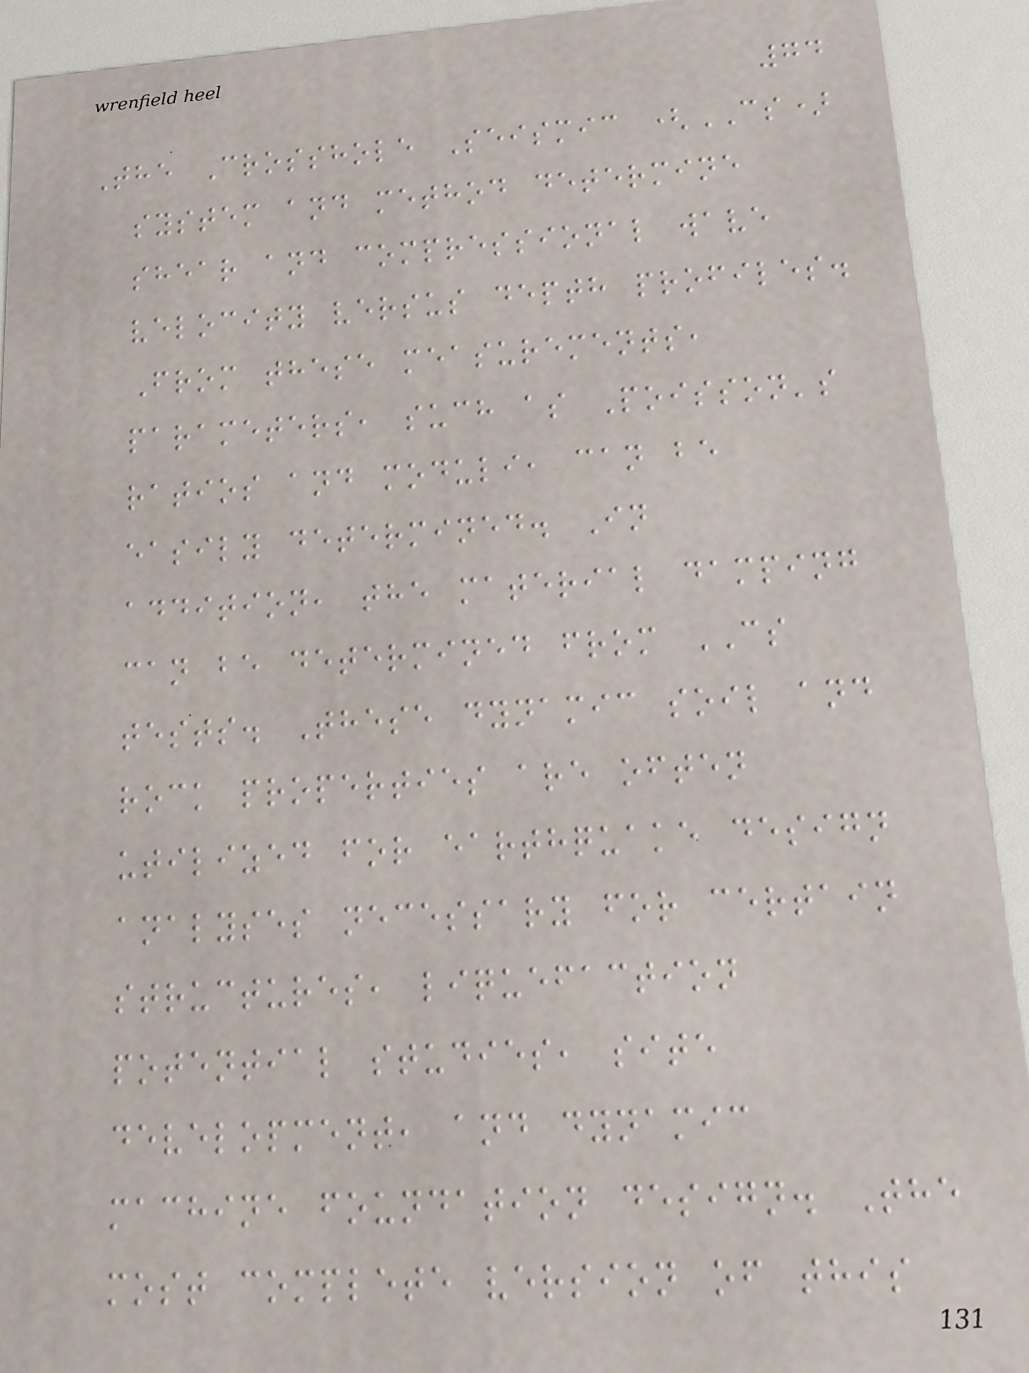74
The Crosshole Seismic (CS)
system and method determine
shear and compressional wave
velocity versus depth profiles.
From these measurements,
parameters, such as Poisson's
ratios and moduli, can be
easily determined. In
addition, the material damping
can be determined from CS
tests. These dynamic soil and
rock properties are often
utilized for earthquake design
analyses necessary for certain
structures, liquefaction
potential studies, site
development, and dynamic
machine foundation design. The
most complete version of this
